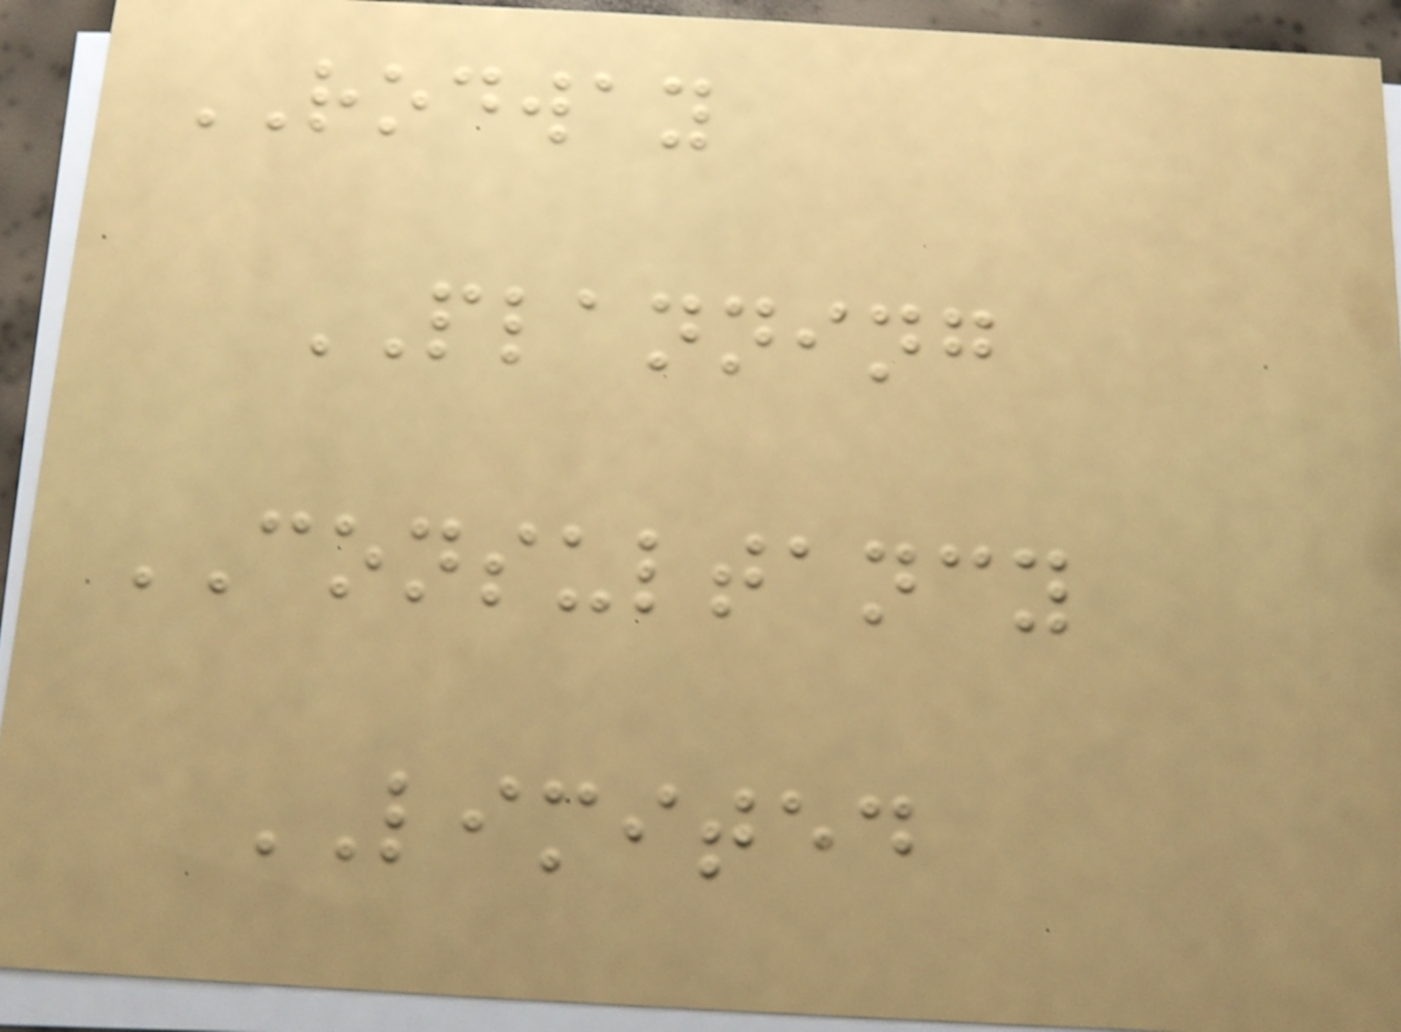RODWAY
PLANNING
CONSULTANCY
LIMITED
